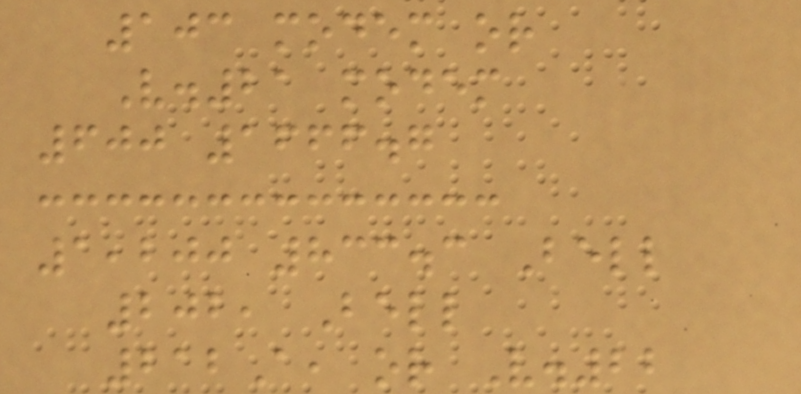103 modem or
V.21 modem
600 1666.7
1,200 833.3 Bell
202, Bell
212A, or V.22
